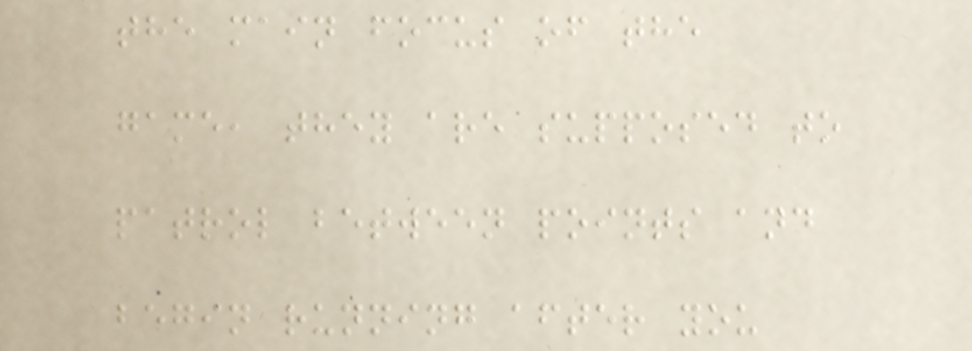the main focus of the
game, they are supposed to
patrol between points and
begin running after you
